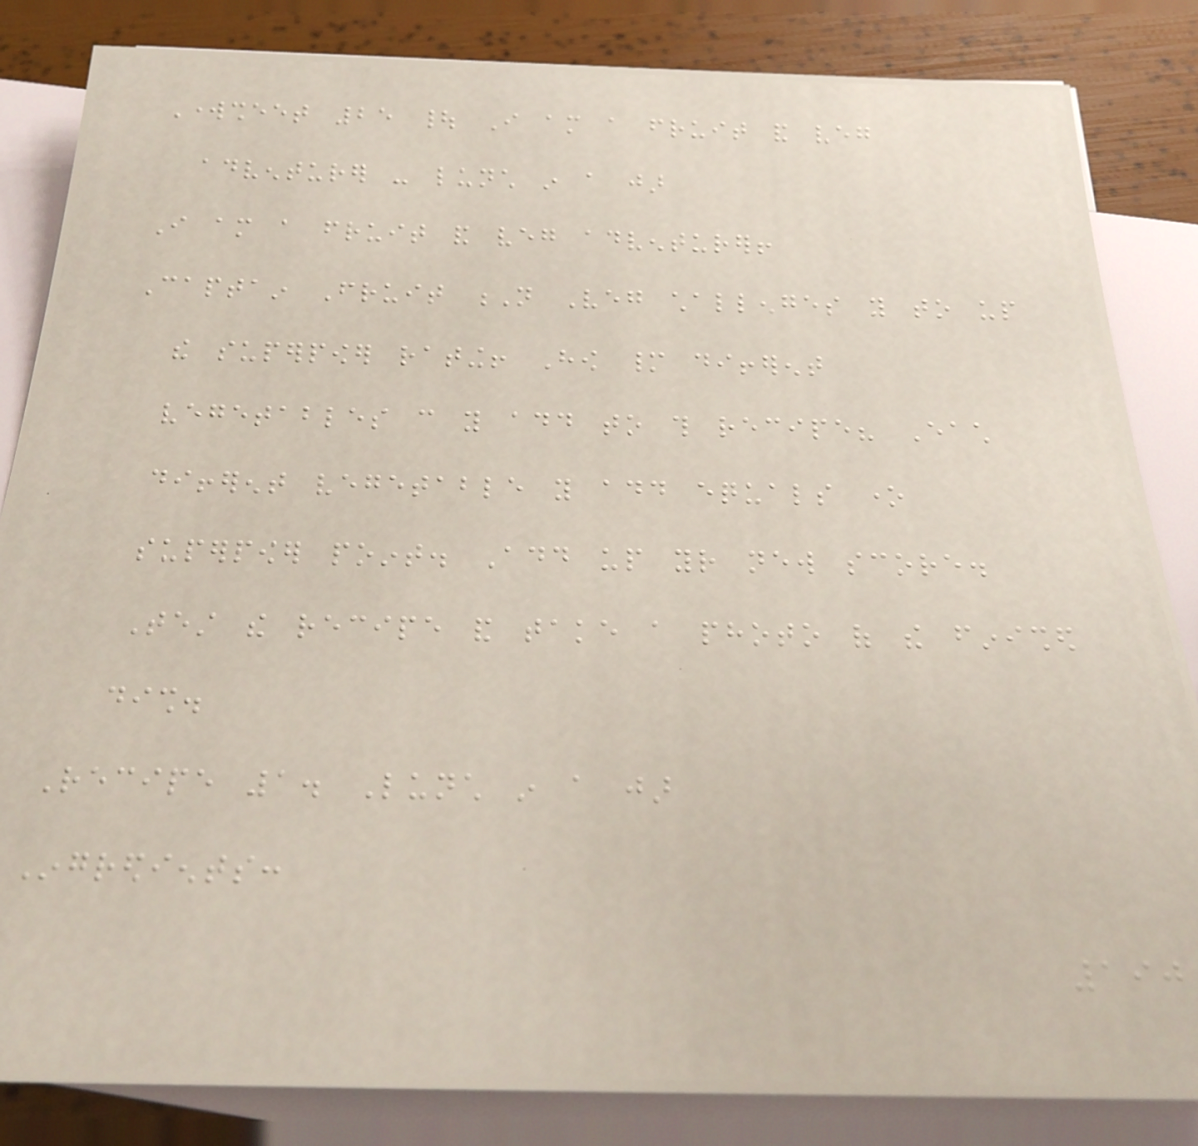Worksheet 25 | I am a fruit and veg
adventurer - lunch in a jar
I am a fruit and veg adventurer!
Captain Fruit N Veg challenges you to up
the superpower rating! How many different
vegetables can you add to this recipe? Each
different vegetable you add equals one
superpower point. Add up your new score.
Test the recipe and take a photo of the finished
dish.
Recipe 1. Lunch in a jar
Ingredients:
190
